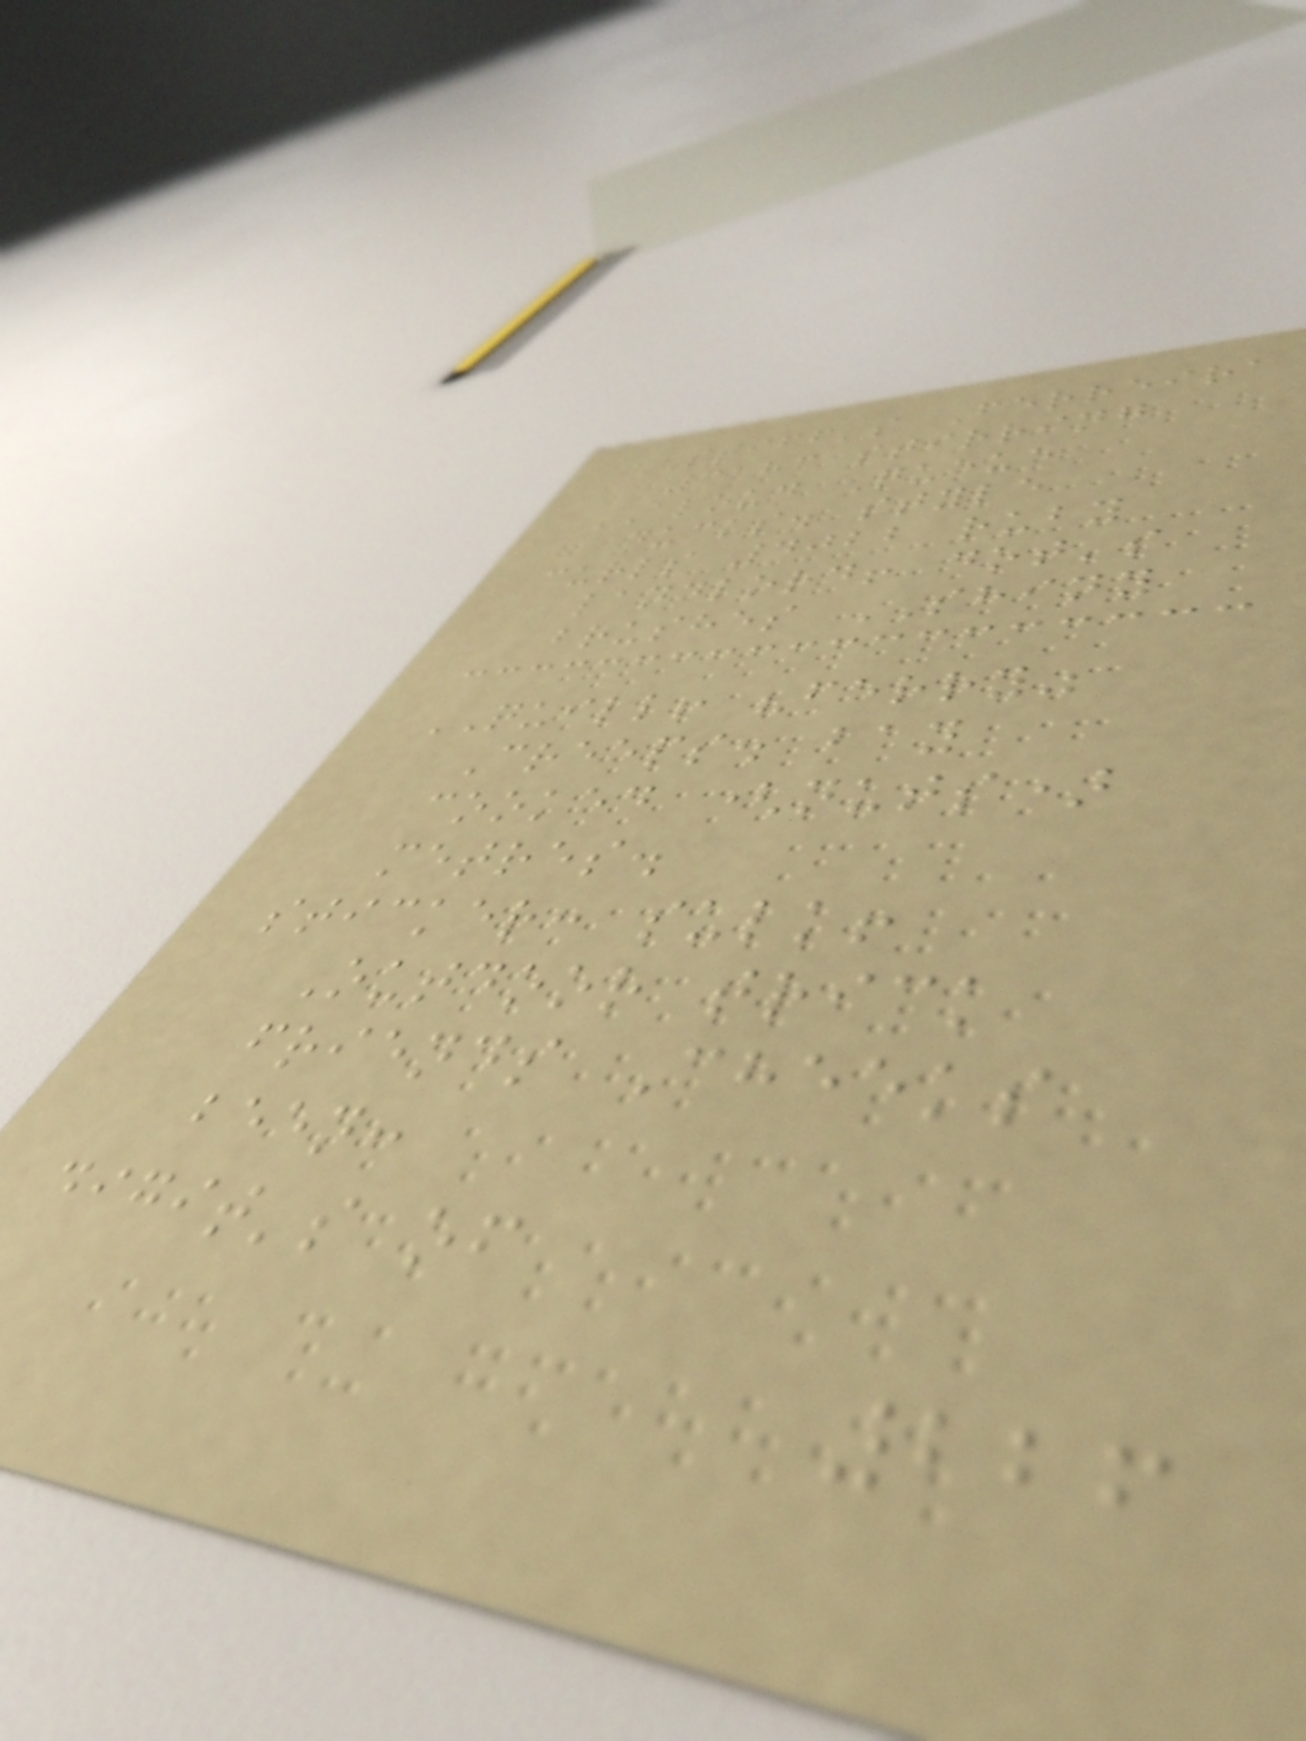STIFF's Ferreira
3183 stirring
ALOUD Queue
ducks. style
curls 4022 ruby
landlord! dot's
brushes SHINY
QUILL! "ferry"
Creeps. bay
cooked (nuts)
metres.
sticker: sulk!
Outdoor trick
friends Cheeks
been:
digit's of
226
